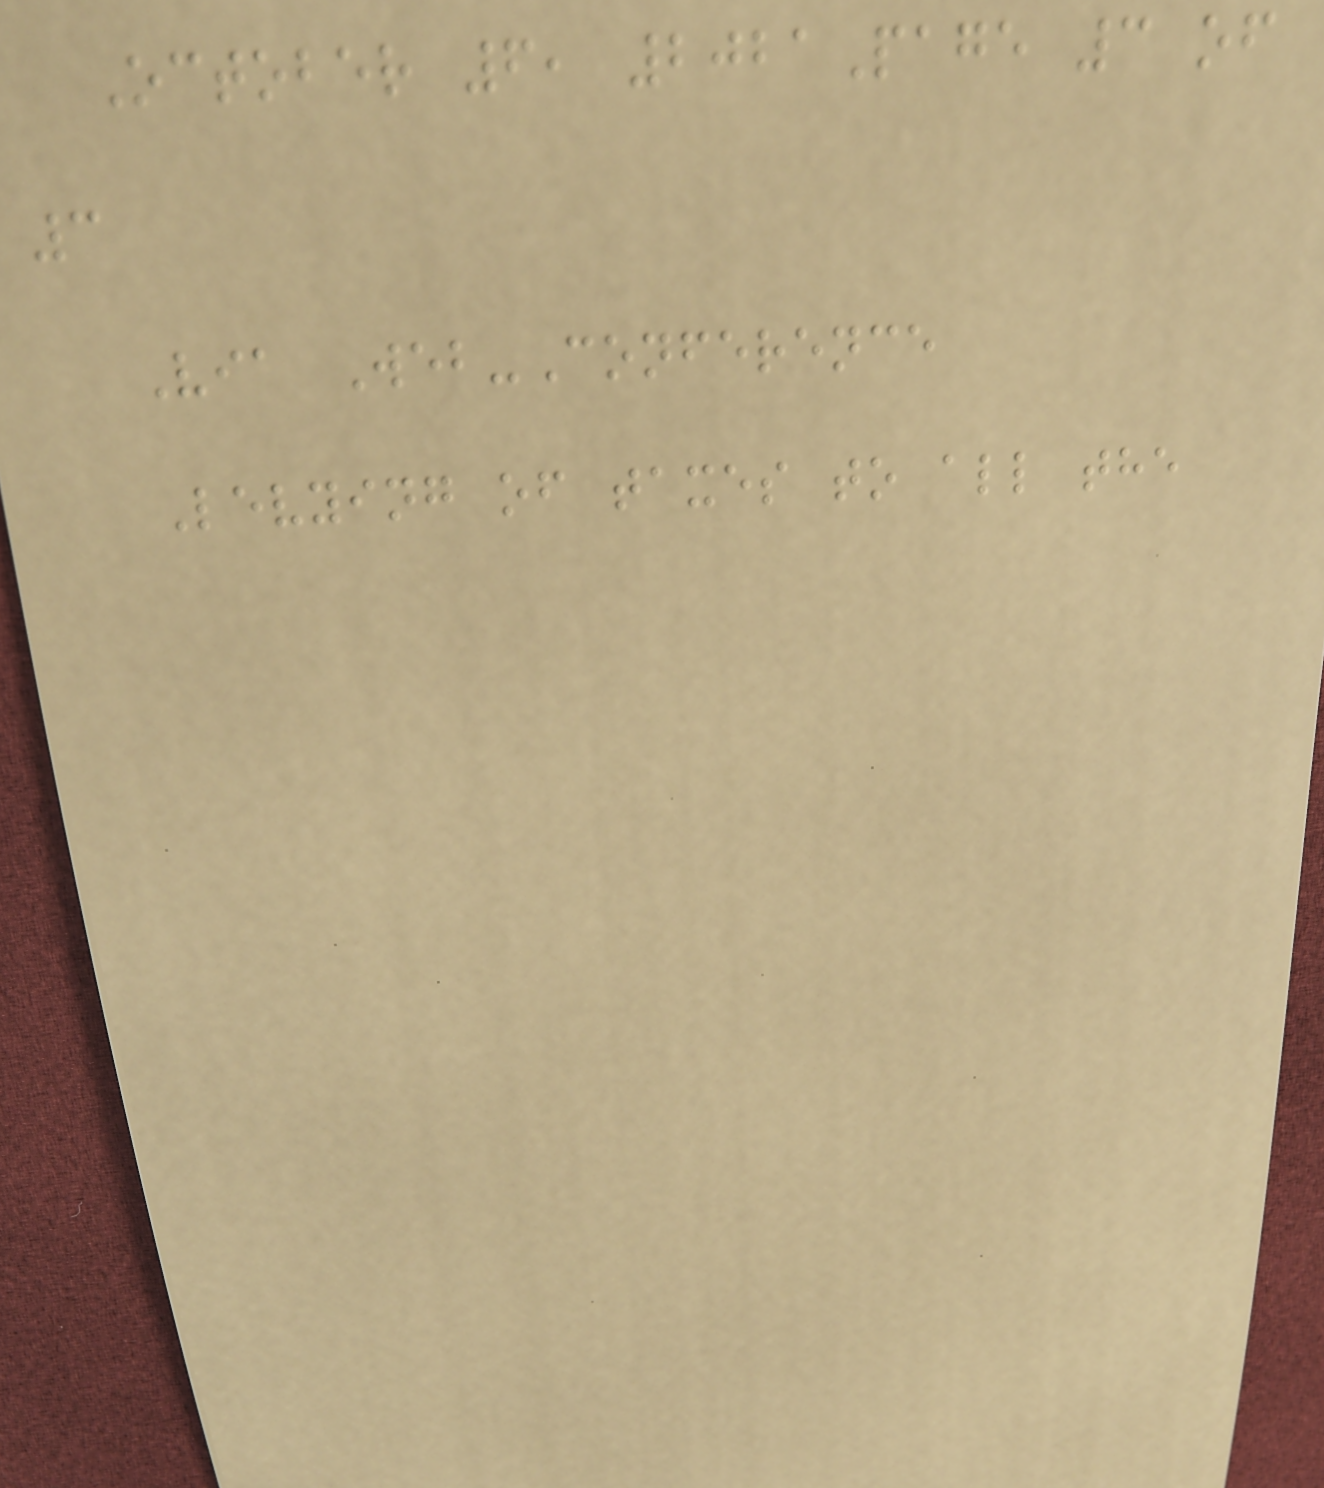October 6, 2021Page 3 of
3
Via Web-Conference
Levying of taxes to all the
